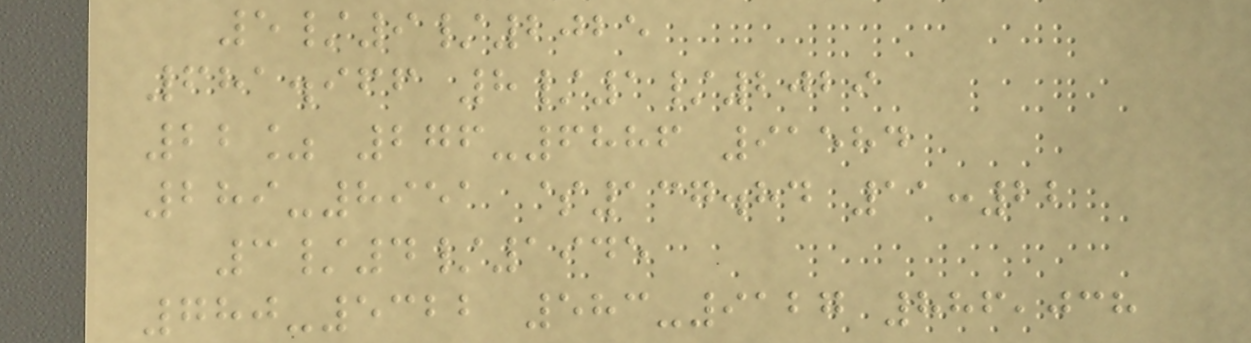5/9/2025
681.966 8/1/2029
22% 276-6886 91584
289-8951 $137.84 11:22
3/4/1945
780-5322 583-9127 886,038
